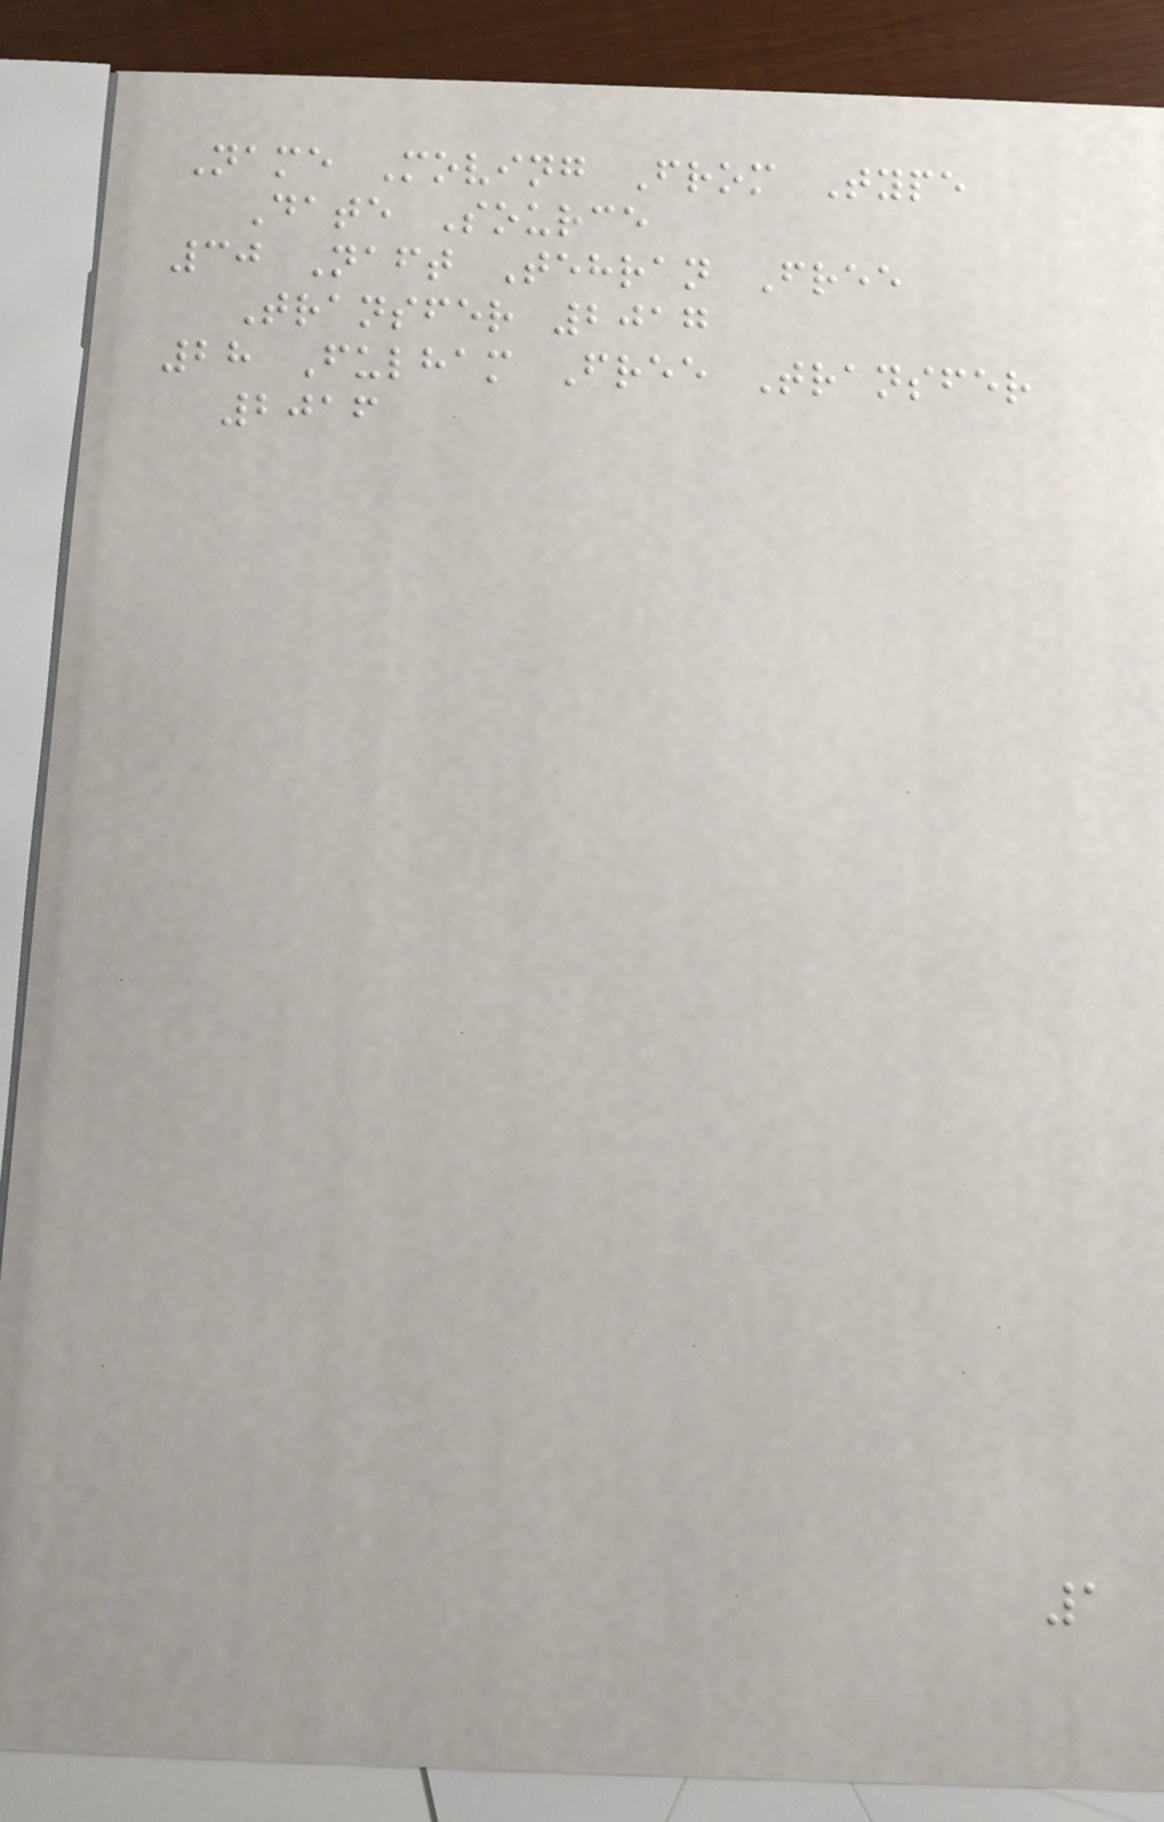Name Moving From Type
Date Source
30 Naft Tehran Free
Transfer 2017
28 Fulham Free Transfer
2016
1
